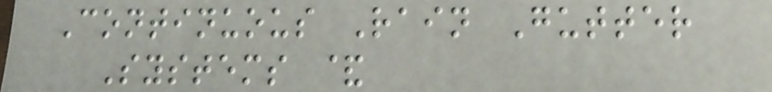Continuous Rain Gutter
Systems &
